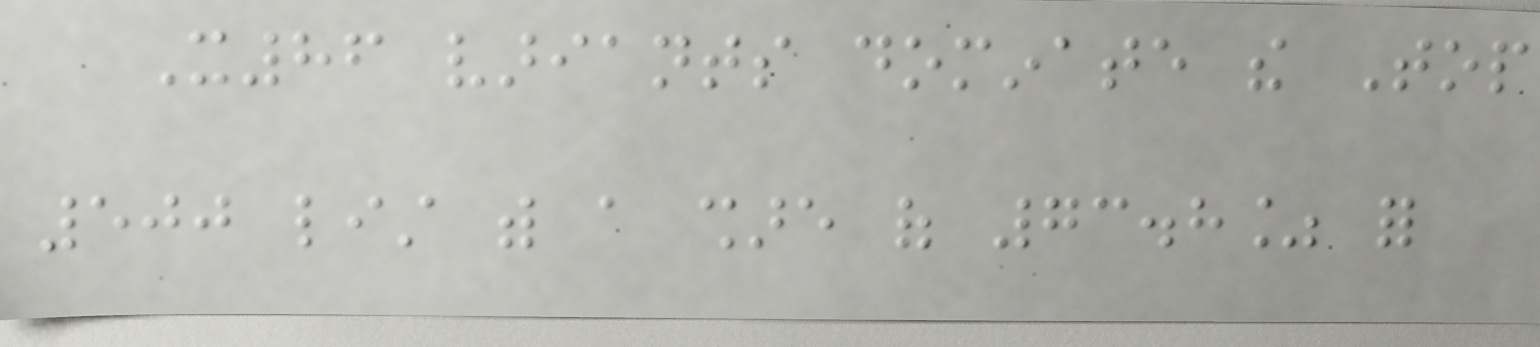X86 variants dominate the Top
500 list with a share of 73.8% for
